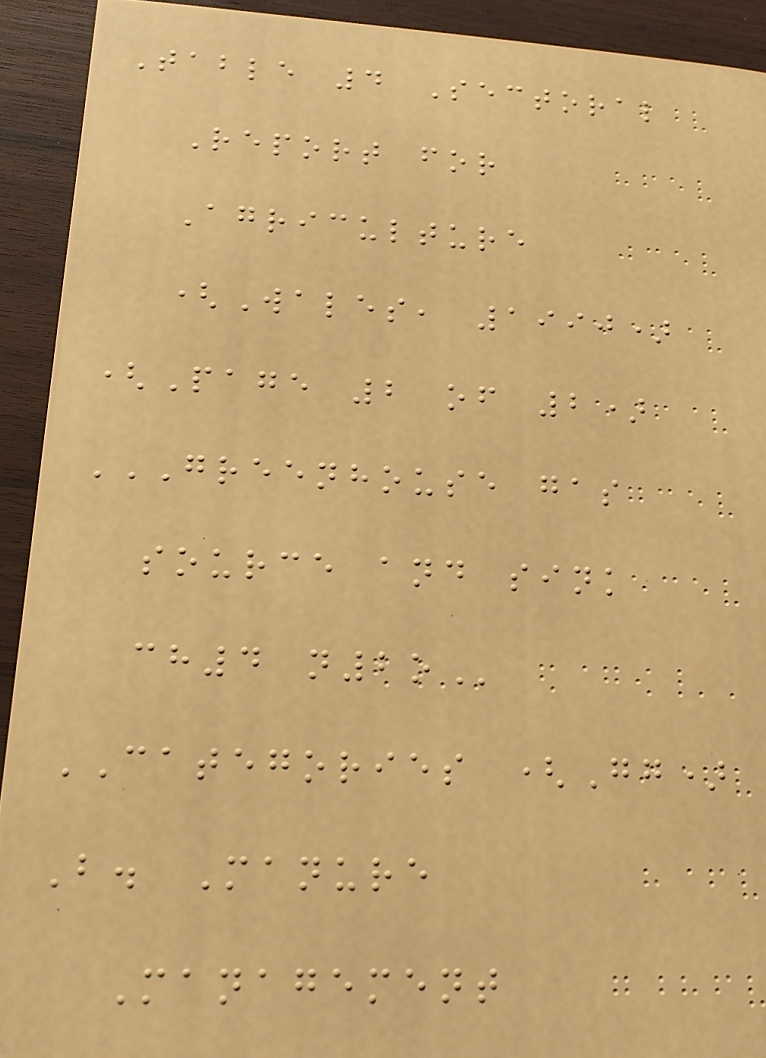Table 4 Sectoral
Report for
Agriculture
(Wales, 1990)
(Page 2 of 2)
GREENHOUSE GAS
SOURCE AND SINK
CH4 N2O
CATEGORIES (Gg)
B. Manure
Management
